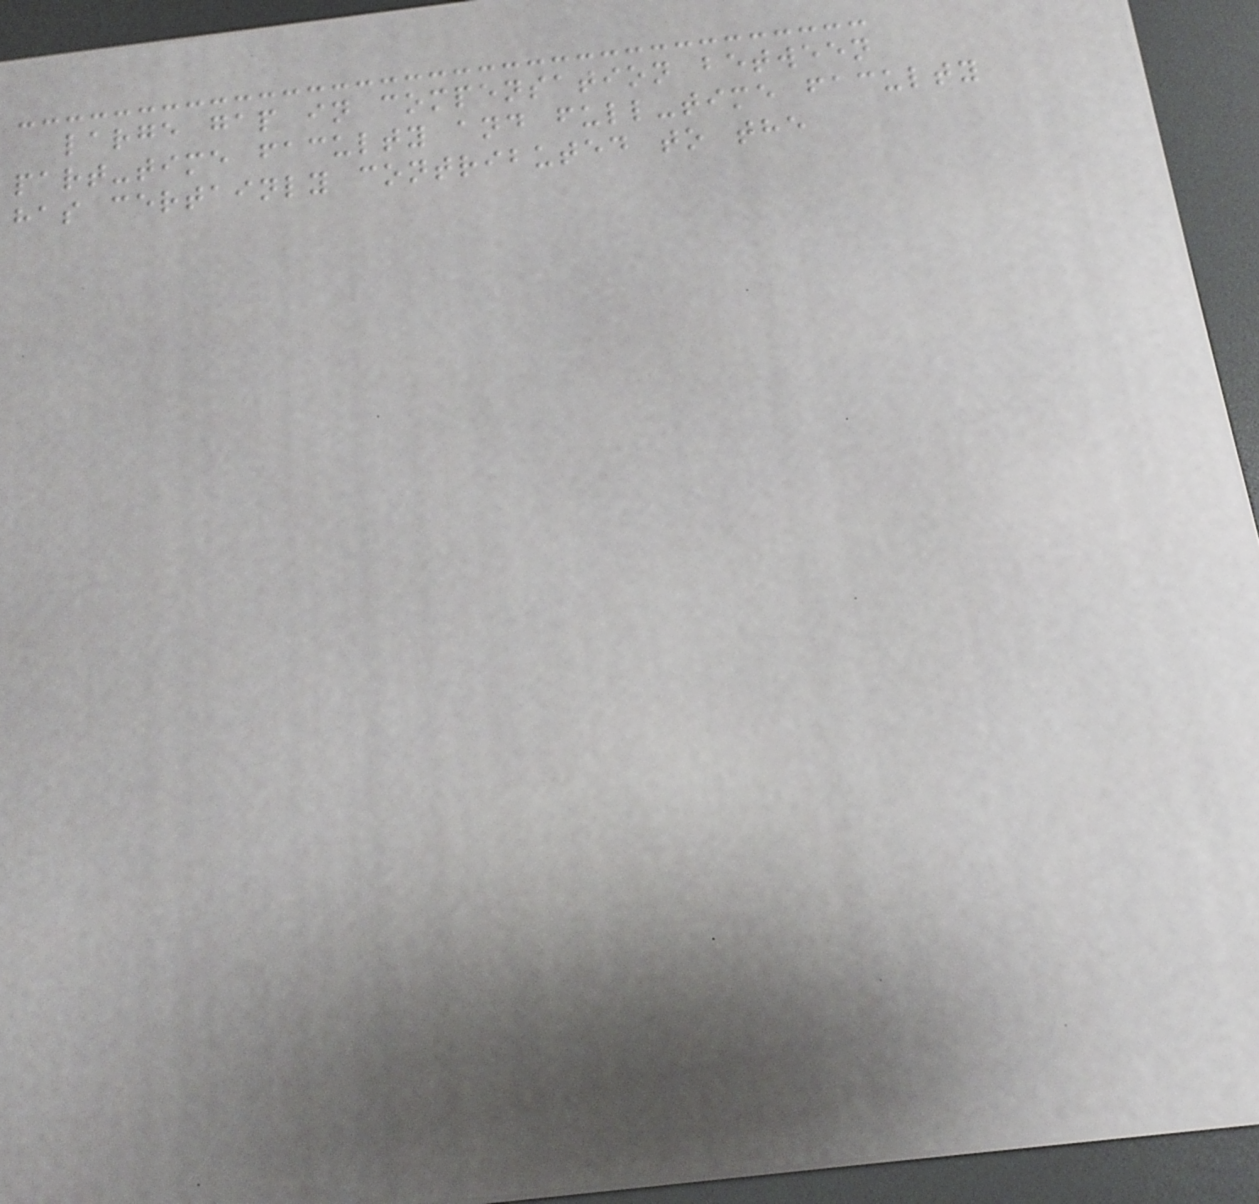large gap in compensation between
part-time faculty and full-time faculty
has certainly contributed to the
